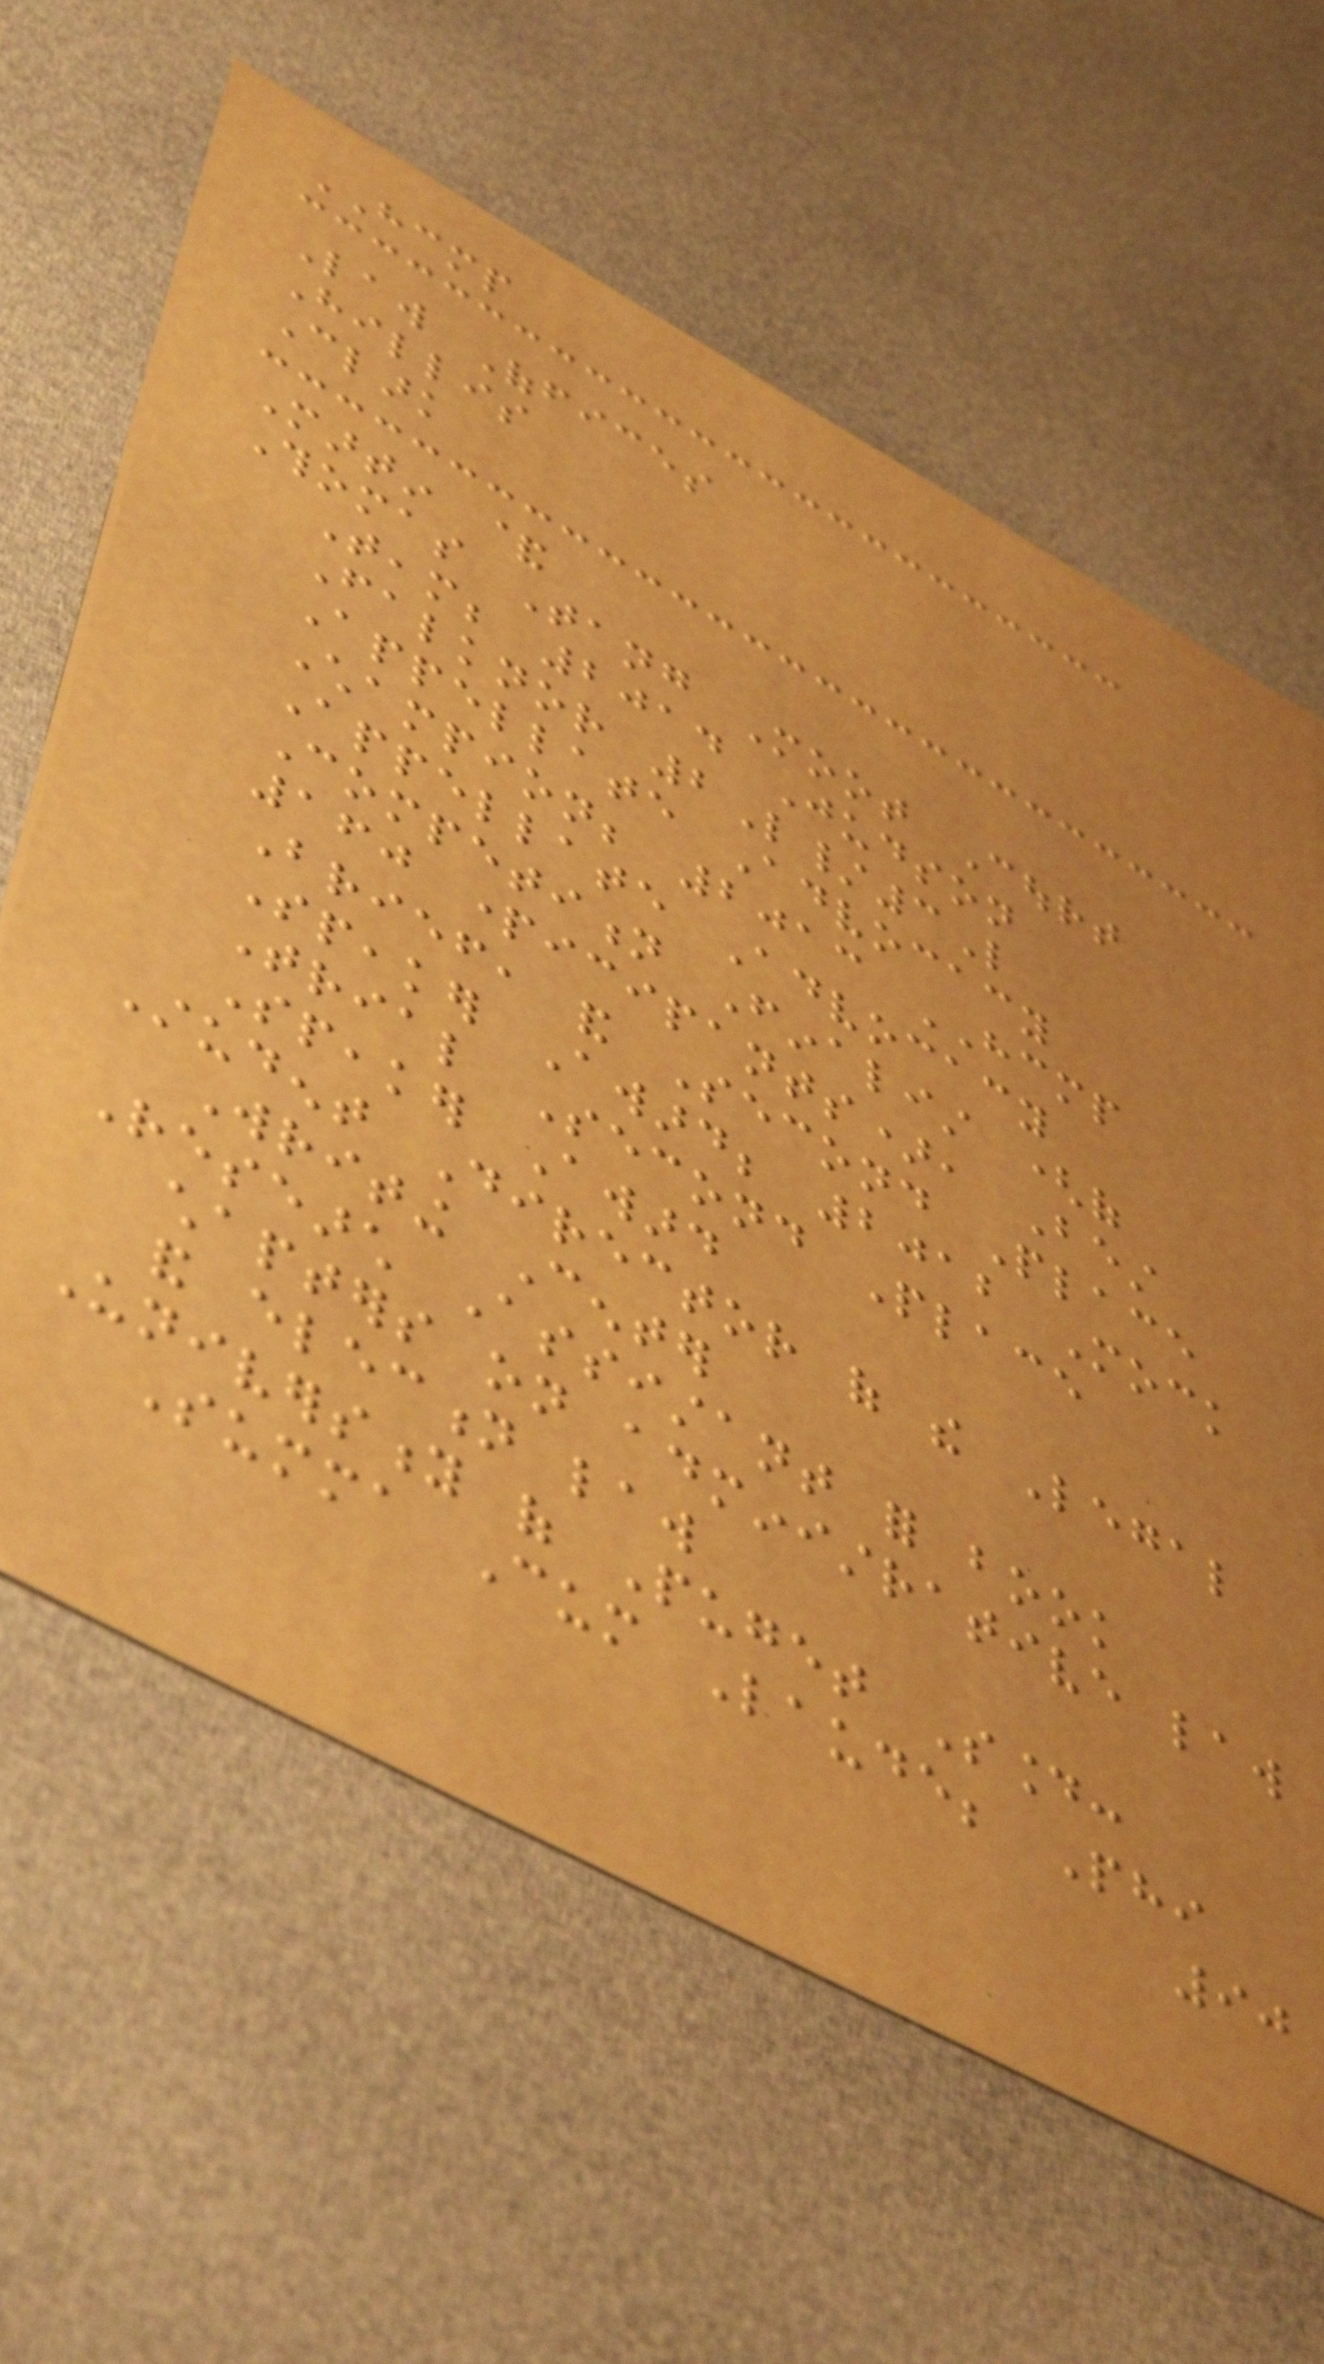HCMP
Law Offices
Hillis
Clark
Martin &
Thomas Tang Moot Court
Team; 2014 Judson
Falknor 2L/3L
Appellate Advocacy
Champion; 2013 HCMP
Appellate Advocacy
Competition Finalist (of
160 participants), Best
Brief, and Second Place
Speaker Award; 2012 Mock
Trial Second Place
Speaker Award
Student Director of the Legal
Writing Center
Research Assistant for book
chapters on administrative law
and election law
University of Puget Sound:
Summa Cum Laude; Phi
90
